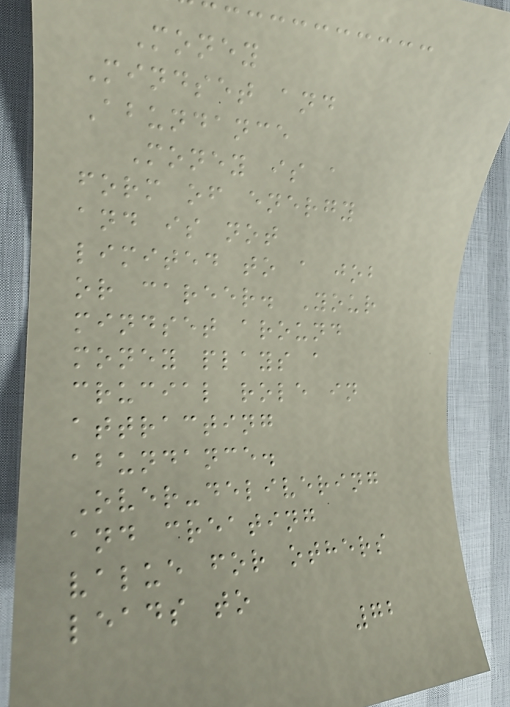Money
Mindset and
Abundance
Money is a
form of energy
and is not
limited to a job
or career. Your
mindset around
money plays a
crucial role in
attracting
abundance.
Over-delivering
and creating
value for others
leads to
72
